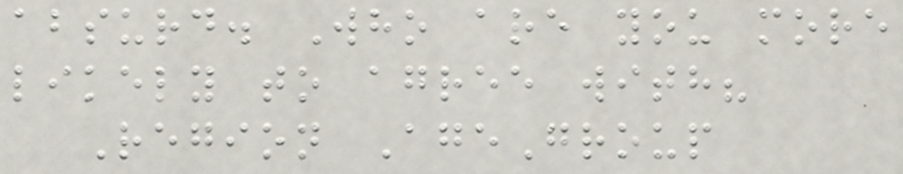absurd. Who are you more
likely to agree with?
Region AgeGroup
